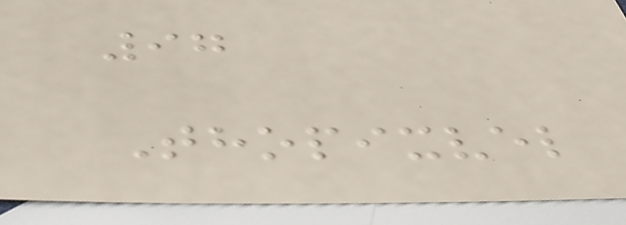97
Thopixvel
